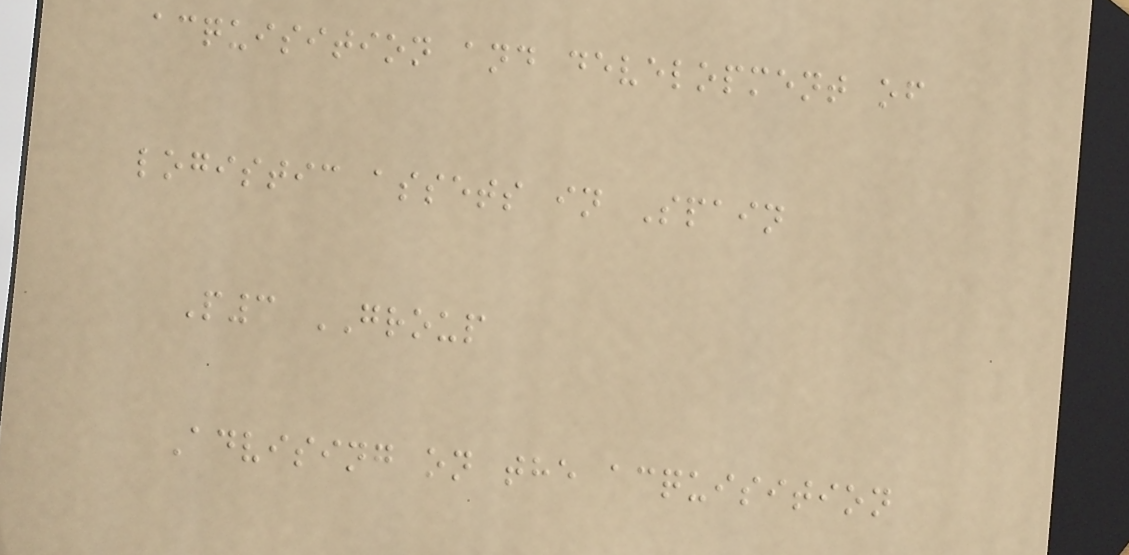acquisition and development of
logistic assets in Spain
P3 GROUP
Advising on the acquisition
